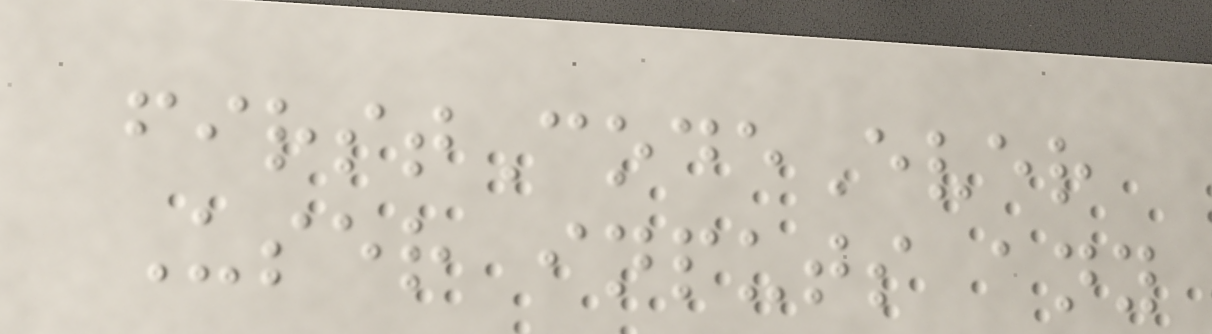firstCodeEver
User inputs any
